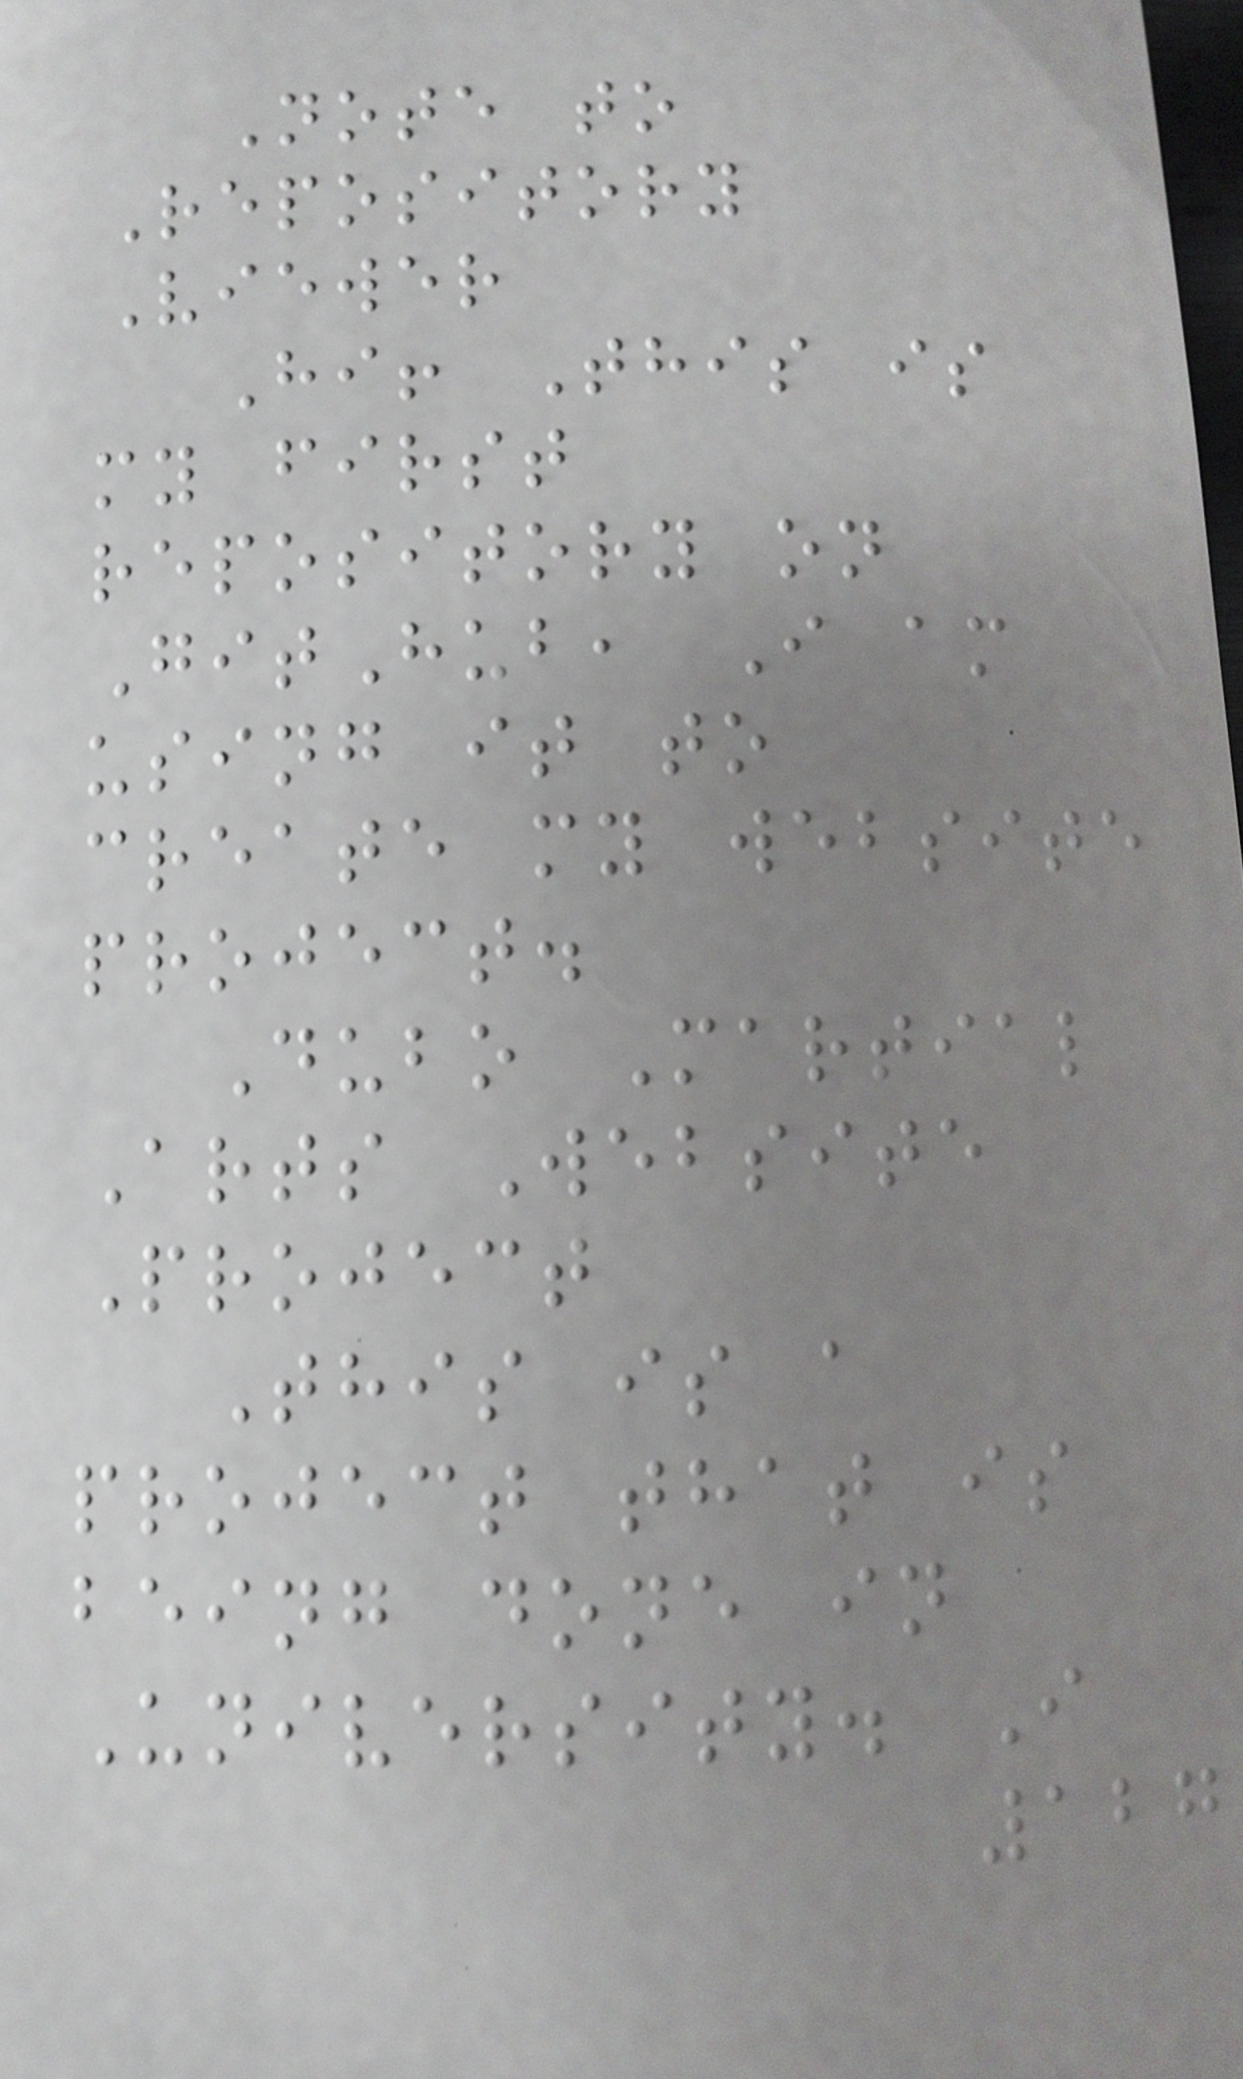Note to
Repository
Viewer
Hi! This is
my first
repository on
GitHub, I am
using it to
create my website
project.
Dubo Martial
Arts Website
Project
This is a
project that is
being done in
University. I
127
